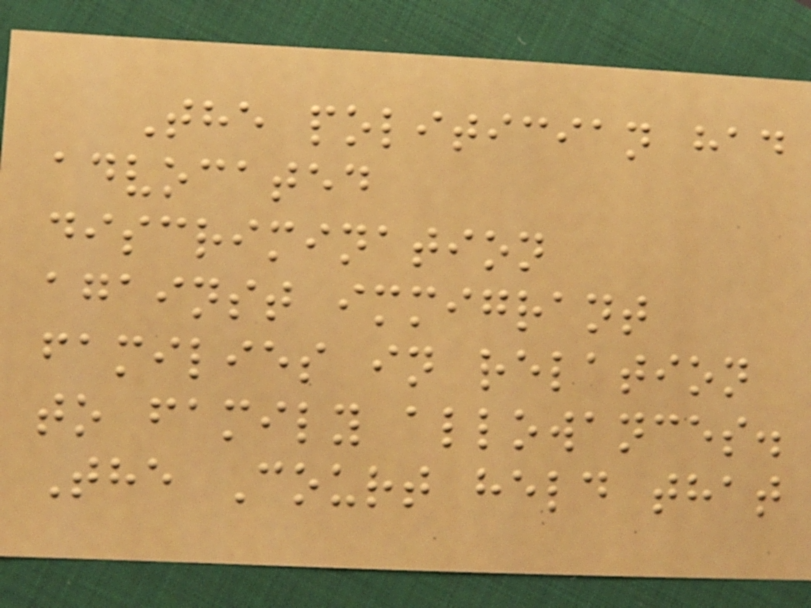The politician had
advocated
discrimination
against immigrant
families in relation
to family allowances.
The Court held that
